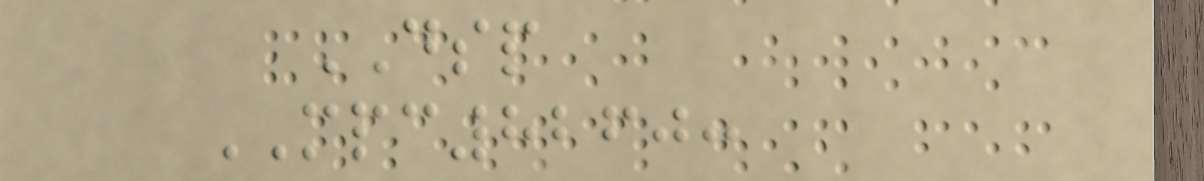DSP
MPC8260:
